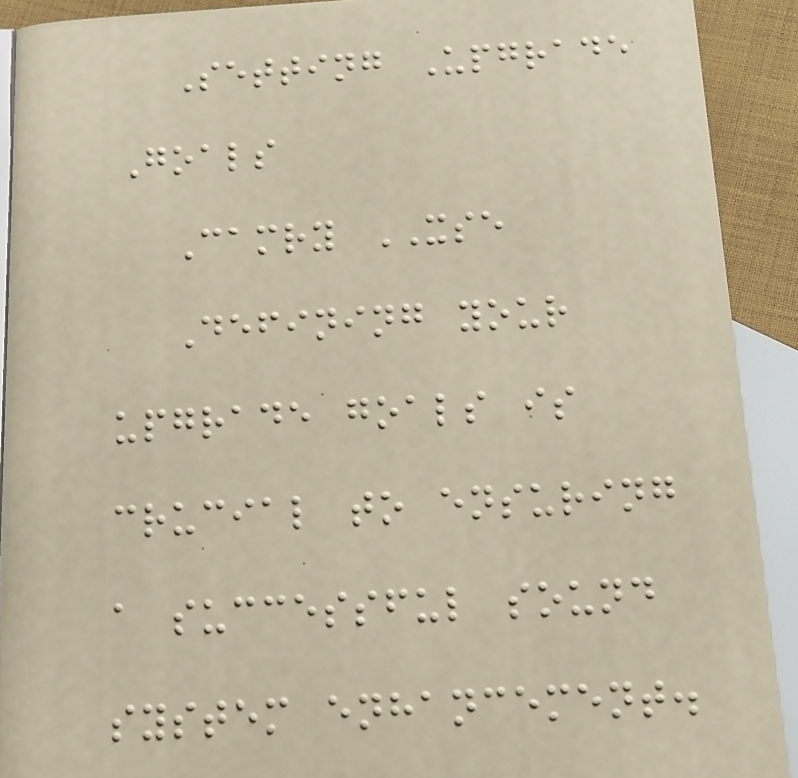Setting Upgrade
Goals
Camry XSE
Defining your
upgrade goals is
crucial to ensuring
a successful sound
system enhancement.
